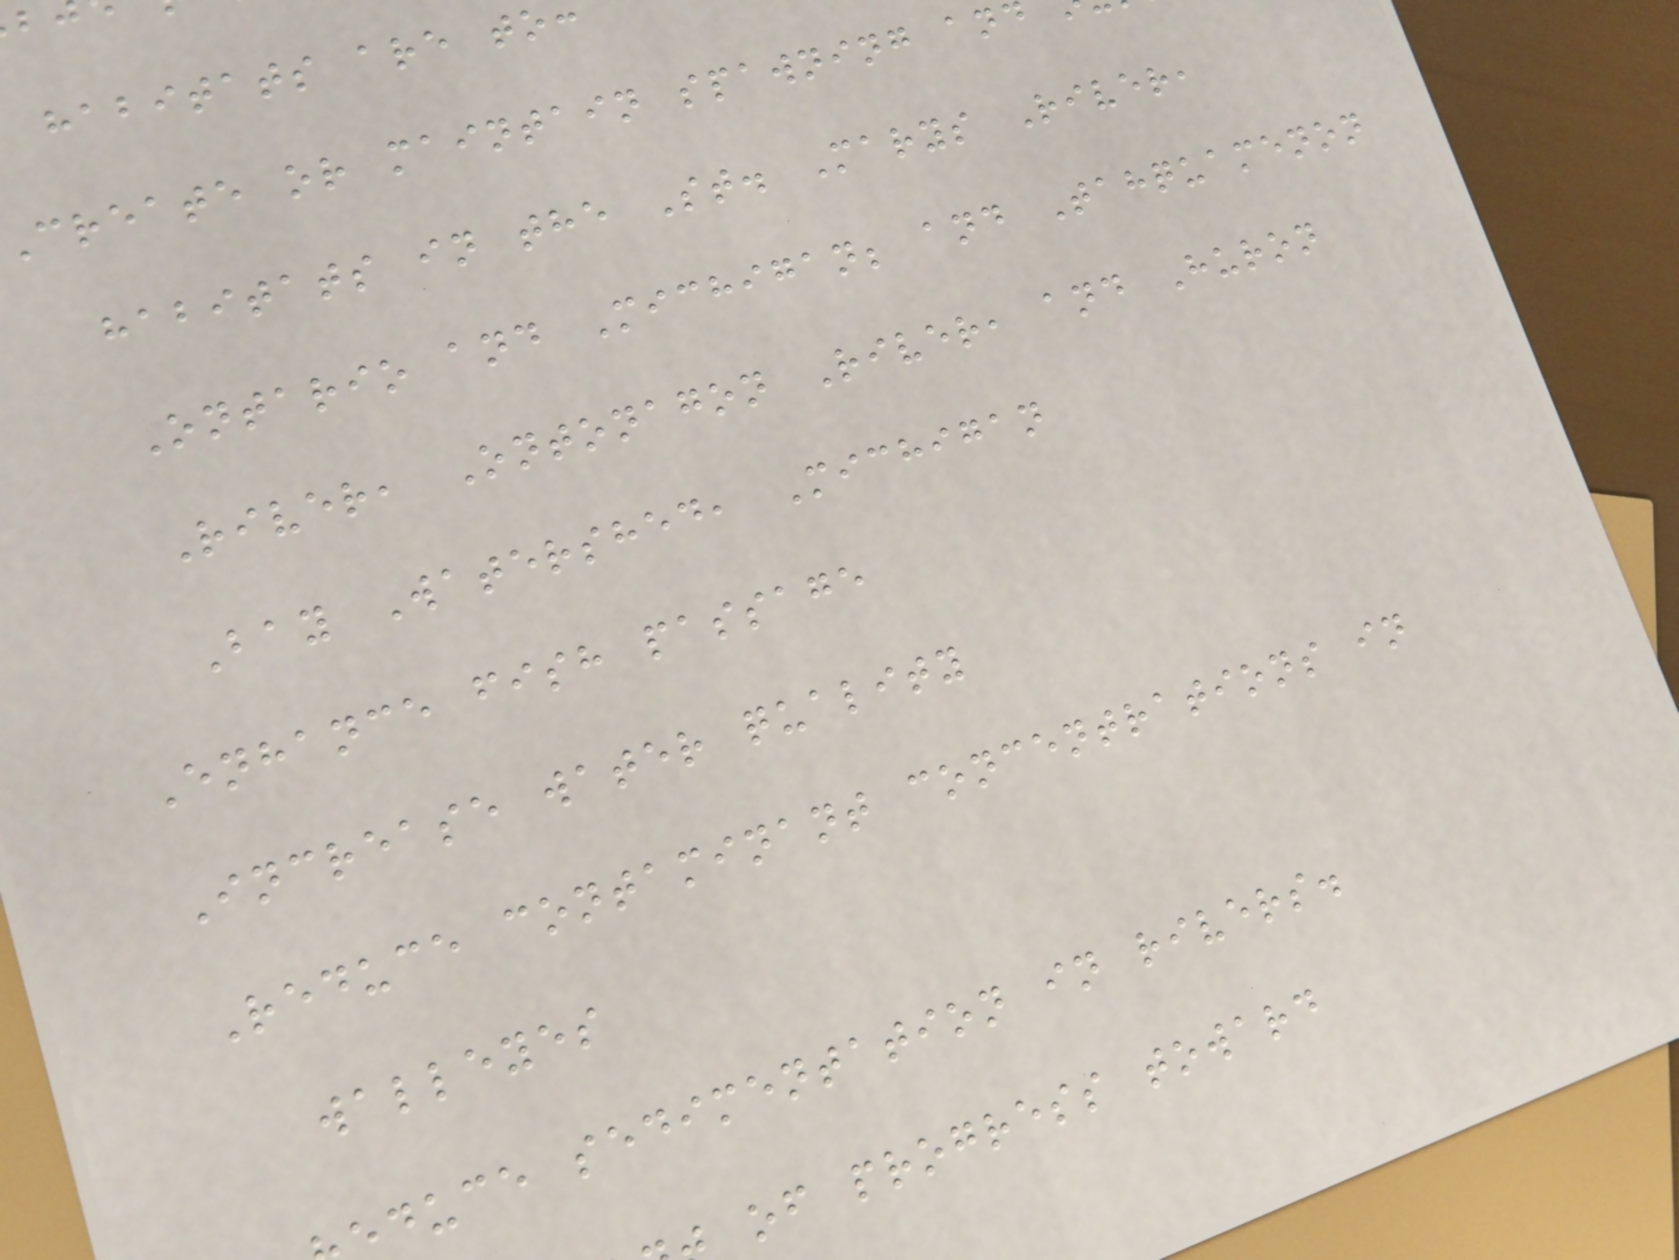habitats are to
create or maintain spawning and
habitats in the St. Marys River,
Ontario and Michigan; and Tahquamenon
River, Ontonagon River, and Huron
Bay Watershed, Michigan
Enhance fish passage
Increase water quality
Reduce contaminant concentrations in
walleyes
duce sedimentation in rivers.
of progress toward
